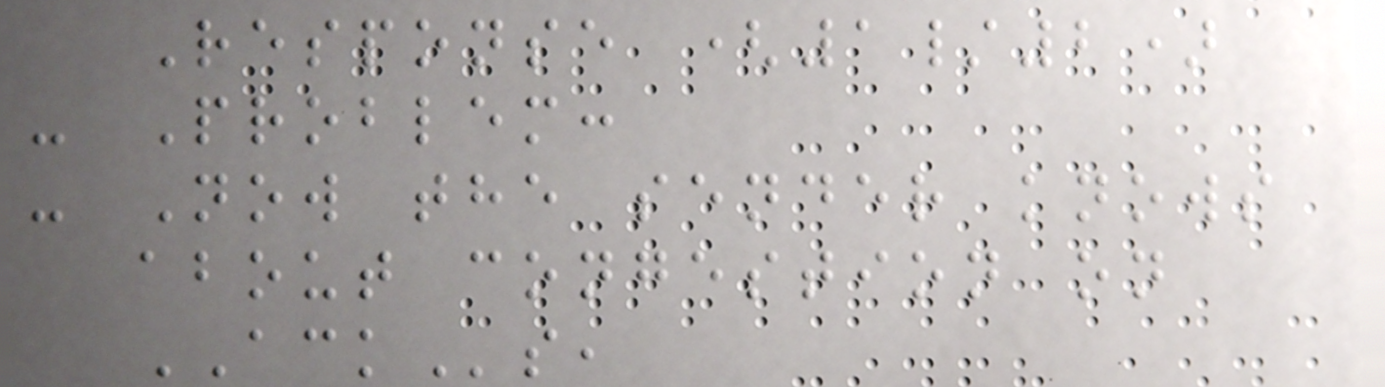Response (1/2)
- Problem:
- Now the sender knows
about congestion on
ACKs,
